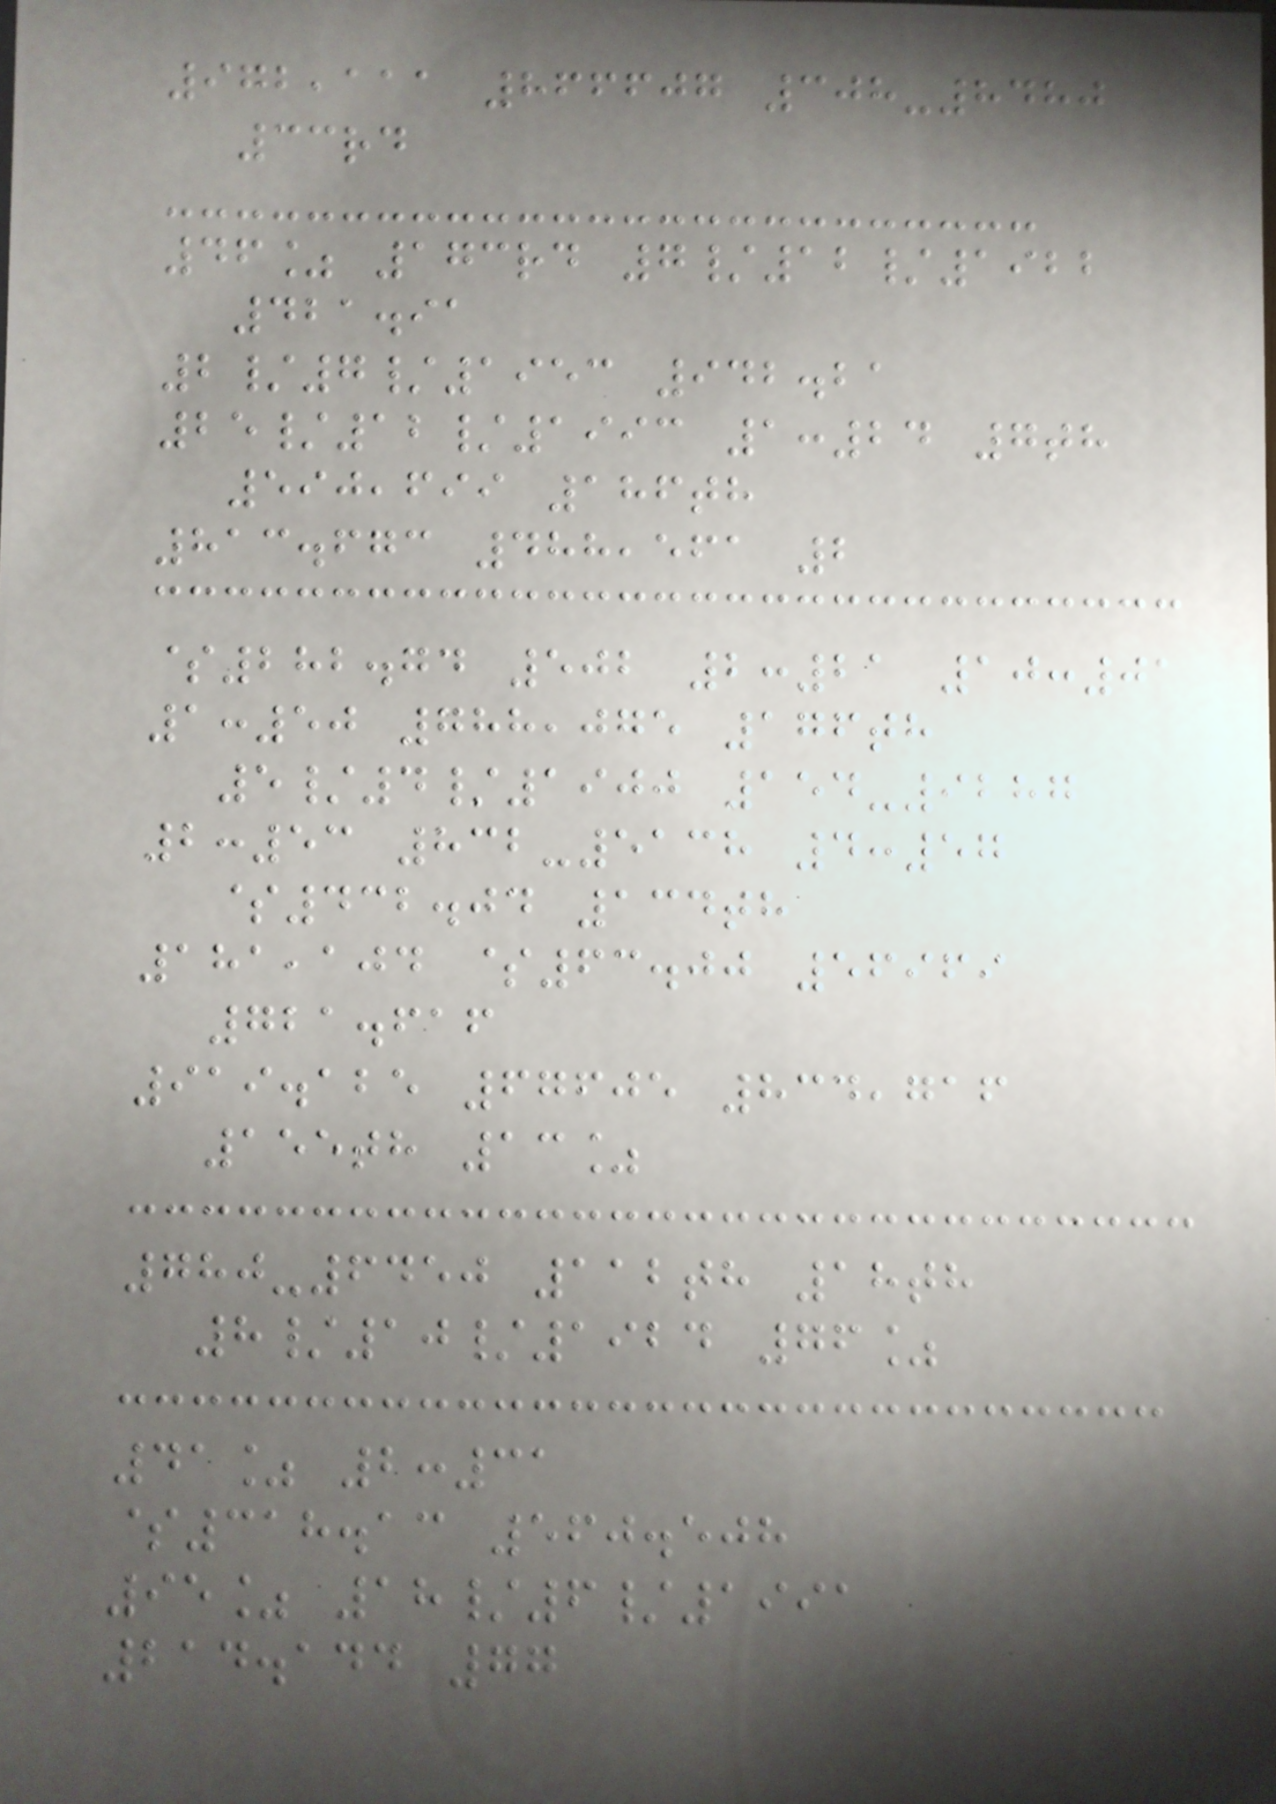972,111 866607 308-8480
33rd
46% 173rd 7/12/1922
421.91
2/7/1953 942.21
25/12/1993 1:24 7th
590,699 186th
813.673 488,561 2
$282.74 502 2:21 10:01
1:50 788,075 176th
5/4/1900 154-9287
2:53 832-5138 4:57
$432.04 134th
181,104 $63.00 56969
721.616
919.125 67605 834,716
155th 13%
780-6450 112th 18th
8/10/1924 76%
41% 2:31
$318.13 560.508
95% 18/6/1991
214.144 77
